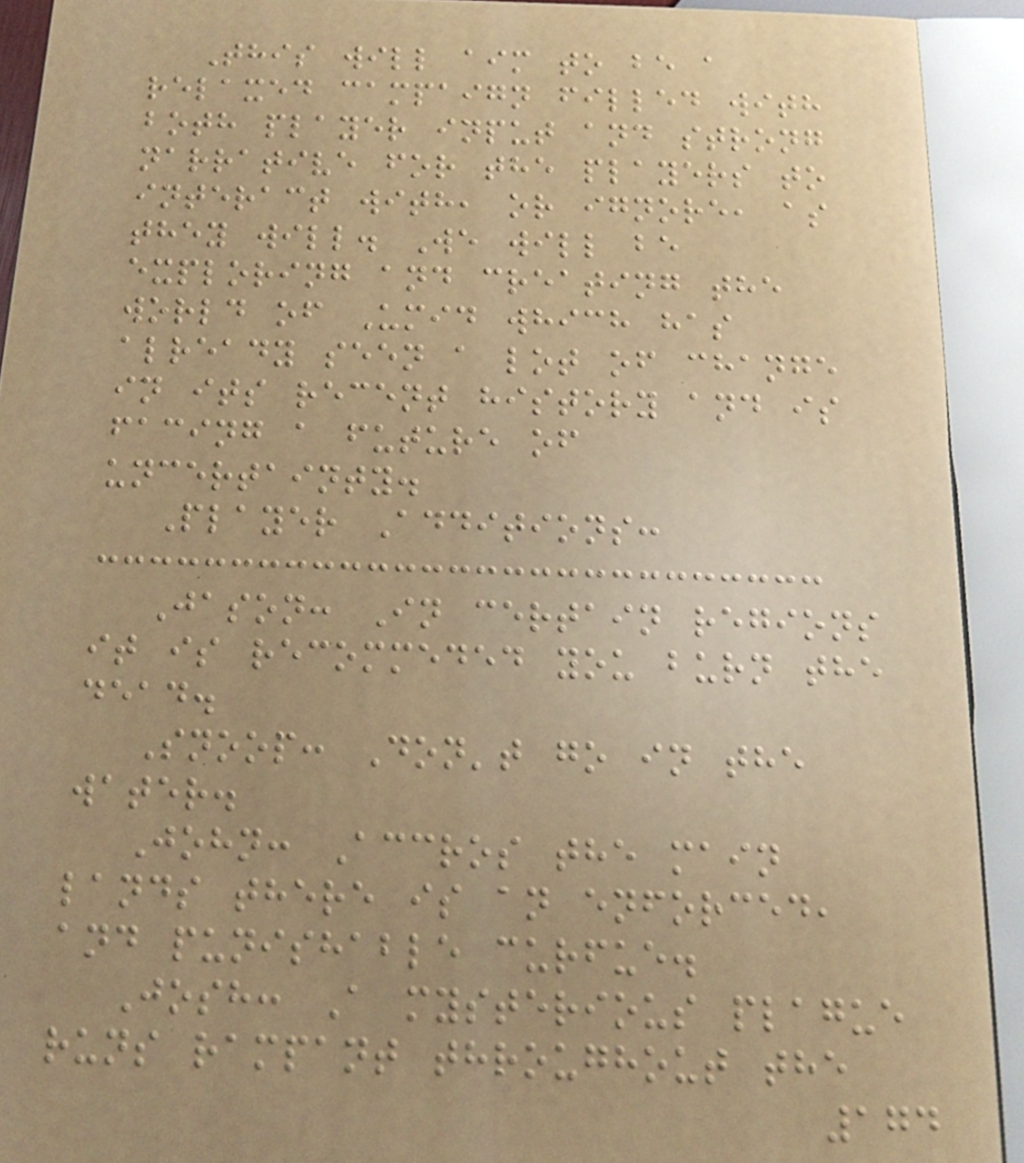This will aim to be a
relaxed campaign filled with
both player input and strong
narrative for the players to
interact with, or ignore, as
they will. We will be
exploring and creating the
world of Umid which has
already seen a lot of change
in its recent history and is
facing a future of
uncertainty.
Player Additions:
Jason: In certain regions
it is recommeded you burn the
dead.
Snoop: Don't go in the
water.
John: Accros the main
lands there is an enforced,
and punishable curfue.
Josh: A mysterious plague
runs rampant throughout the
174
